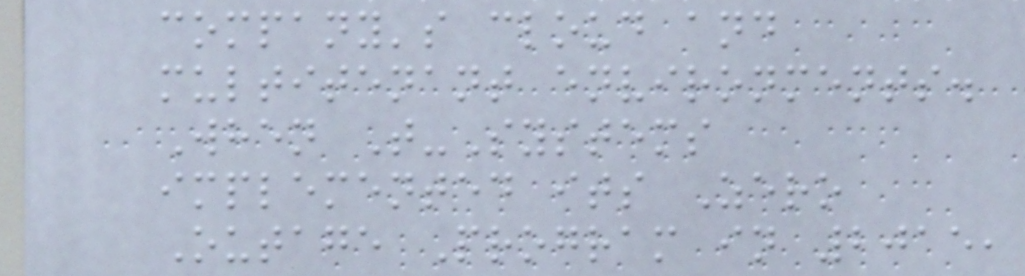company's cloud and
multitenant environments.
When T-Systems
implemented its Zero
Outage Program in 2015,
